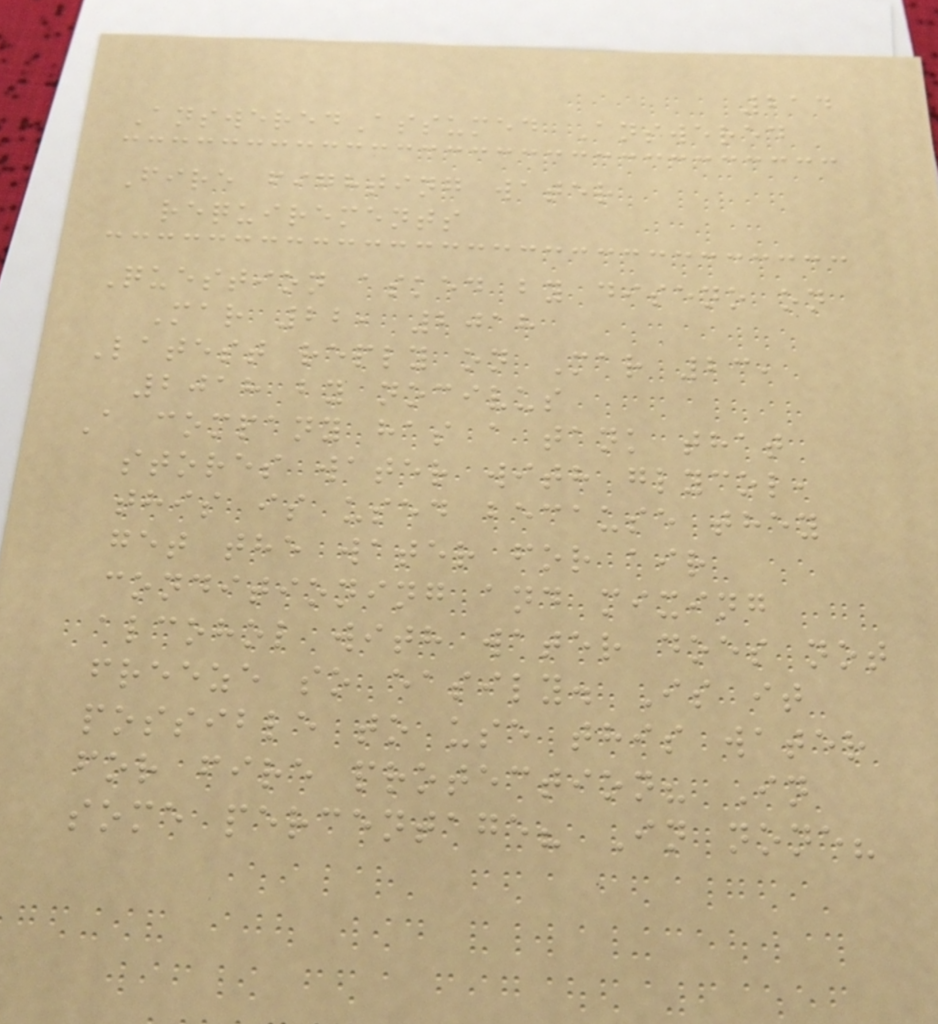214
AnsweredAssumed Answered
Fire fighting water
requirements
Question asked by diseno on
Mar 22, 2018
Latest reply on Mar 23,
2018 by nocivus
A company has a tank that
stores water with glycol,
this is used because they
get the water for air
conditioning and mixing
alcohol with water does not
freeze so easily. Is it
possible to use this water
for fire protection? In
some percentage? In none?
